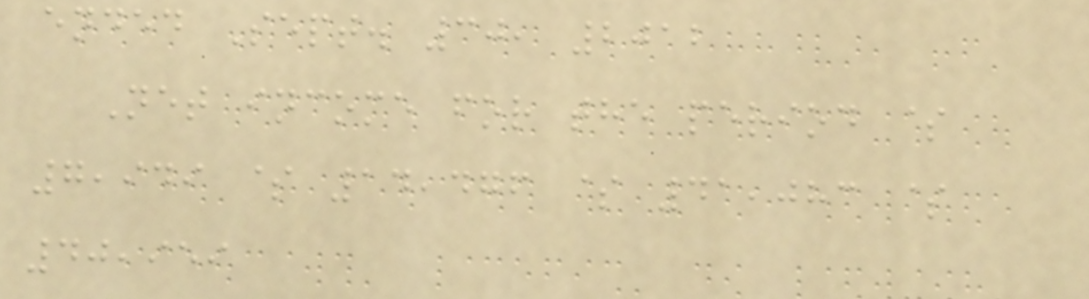ended Sept. 30, 2012
Net income for the period $
7,949 $ 14,476 $ 41,083 $
40,959
